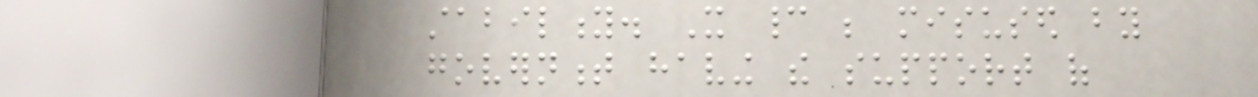stability. It cannot be misused by
government having the support of
